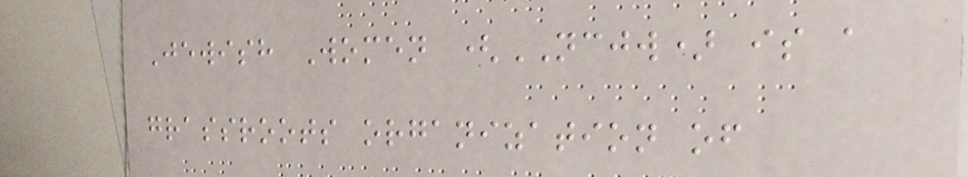Jewish Women (NCJW) is a
grassroots organization of
